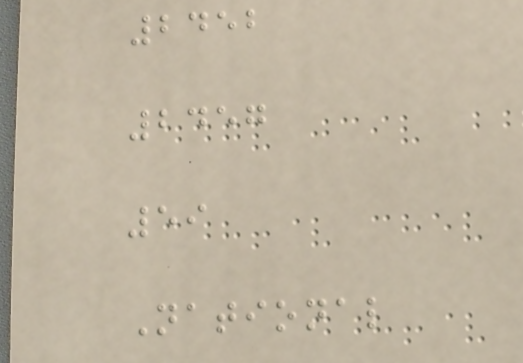2452
2457
59
National
